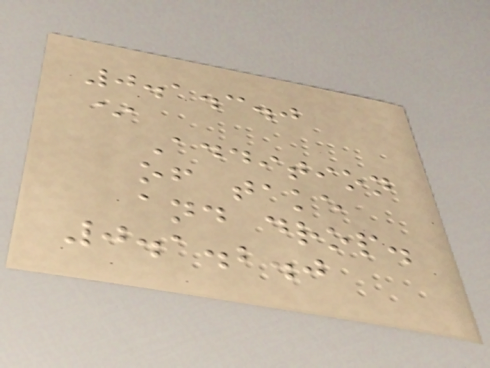0.1.3.0
*
Addition
of take
and drop.
0.1.2.0
